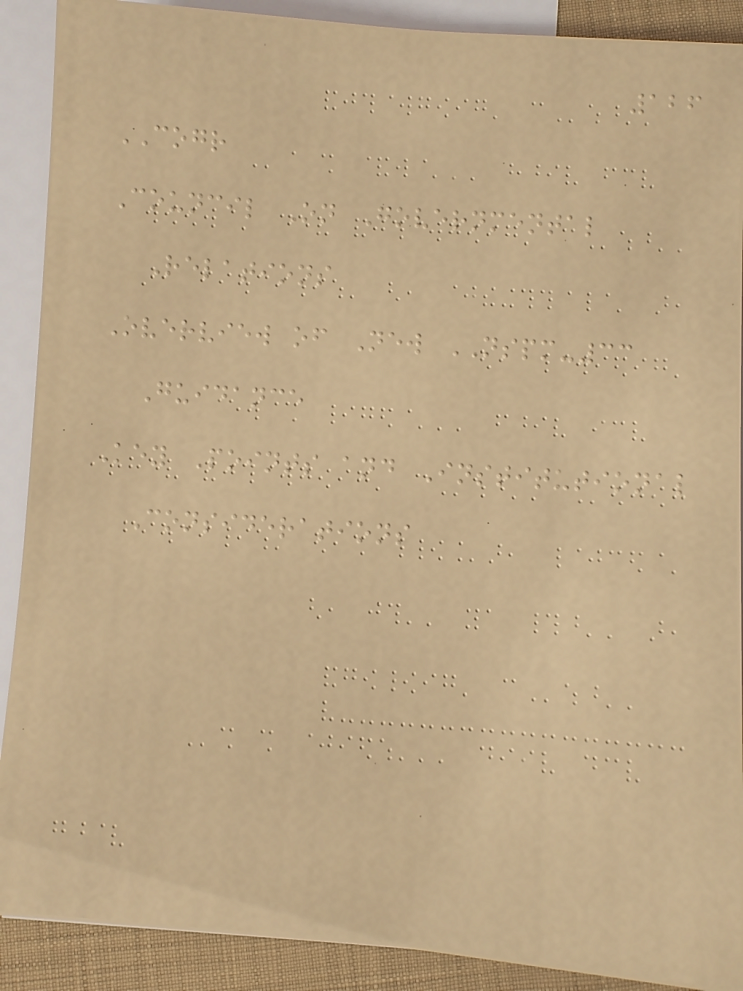126
COGR
Council On Governmental
Relations
Overview of New NSPM-33
Guidance
Key Points and Institutional
Considerations
